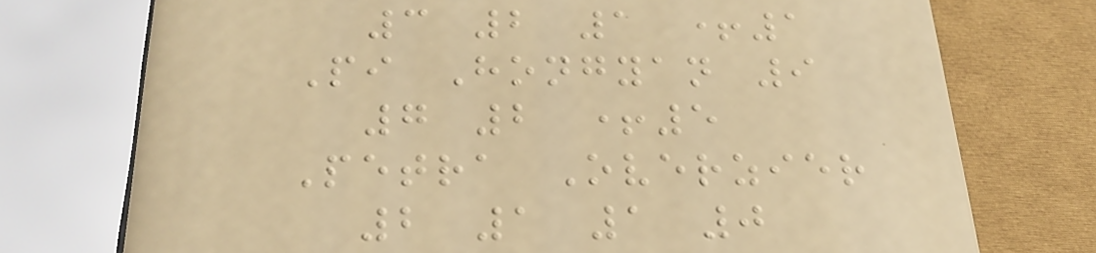3 2 1 +1
Pi Hongyan 9
7 2 +5
Petra Overzier
2 1 1 0
